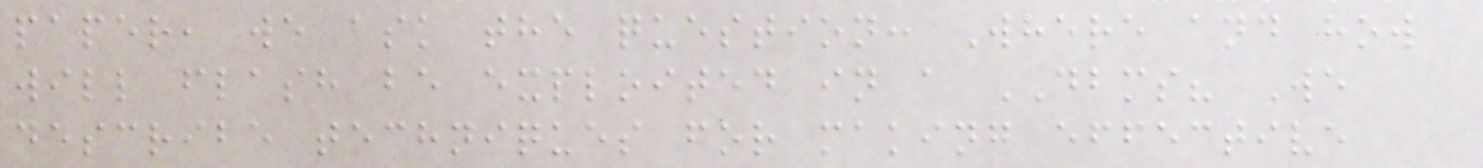paper, we ask the question: Where and how
will flash be exploited in a DBMS? We
describe techniques for making effective
